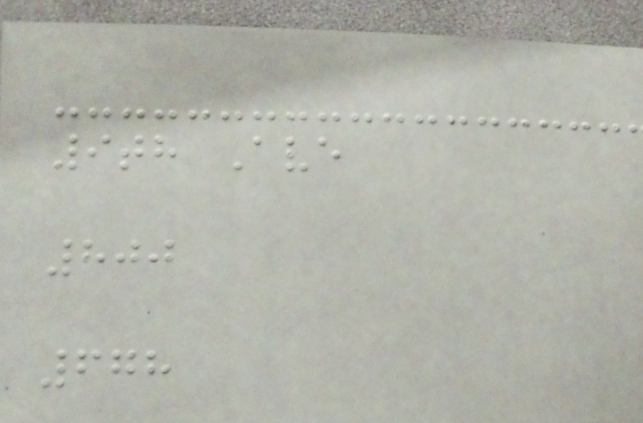9th Ave
800
678
